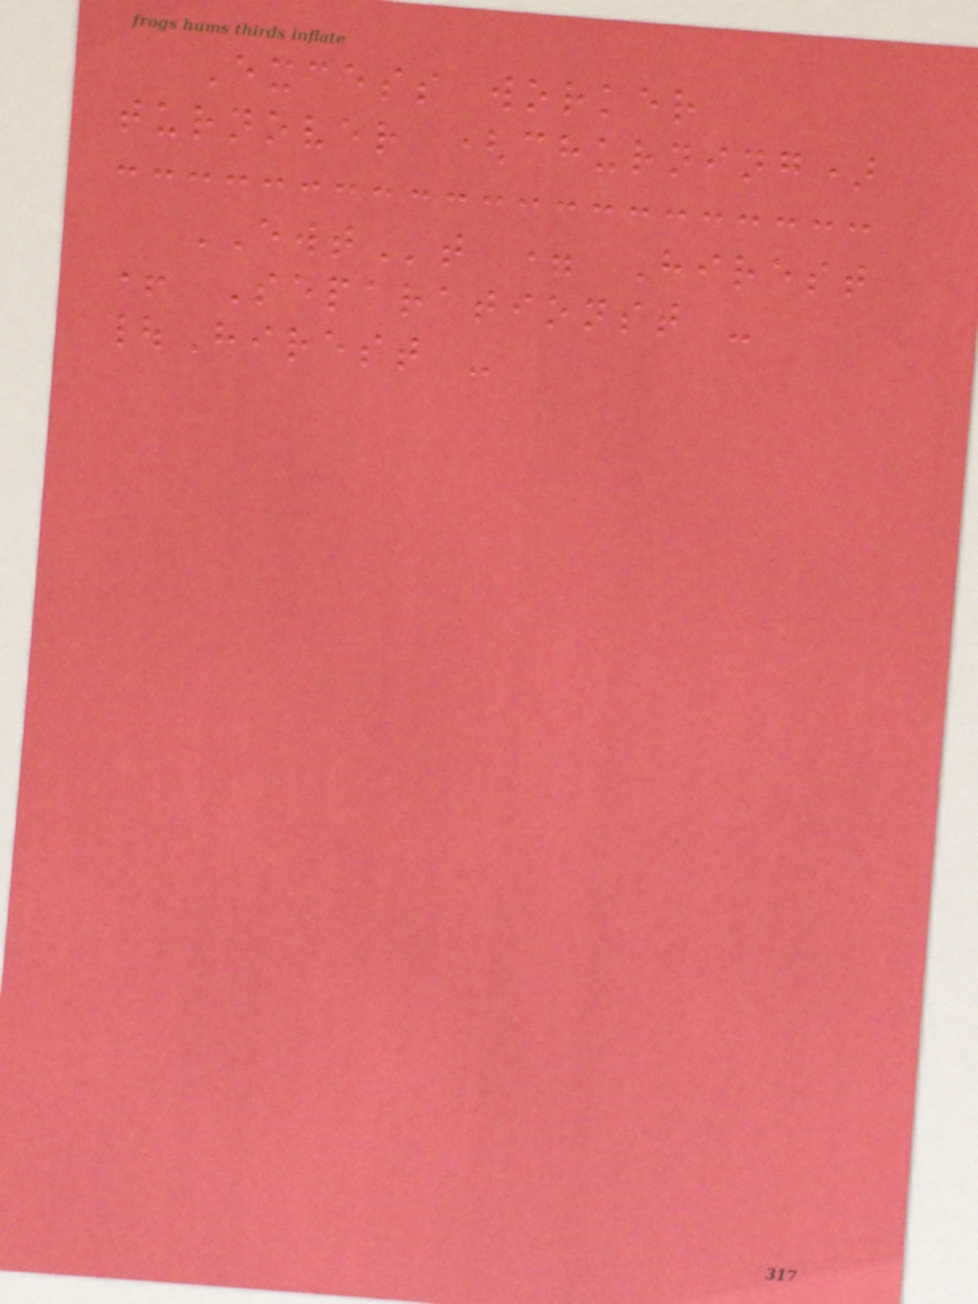Excess worker
turnover (churning)
EWTt = Hirest
+ Separationst -
|Hirest -
